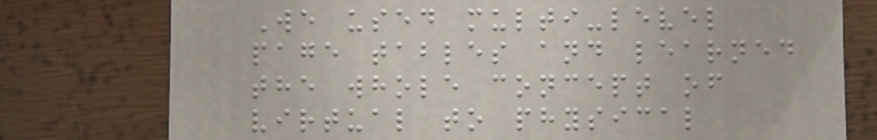We used multi-level
page tables and learned
the whole concept of
virtual to physical
